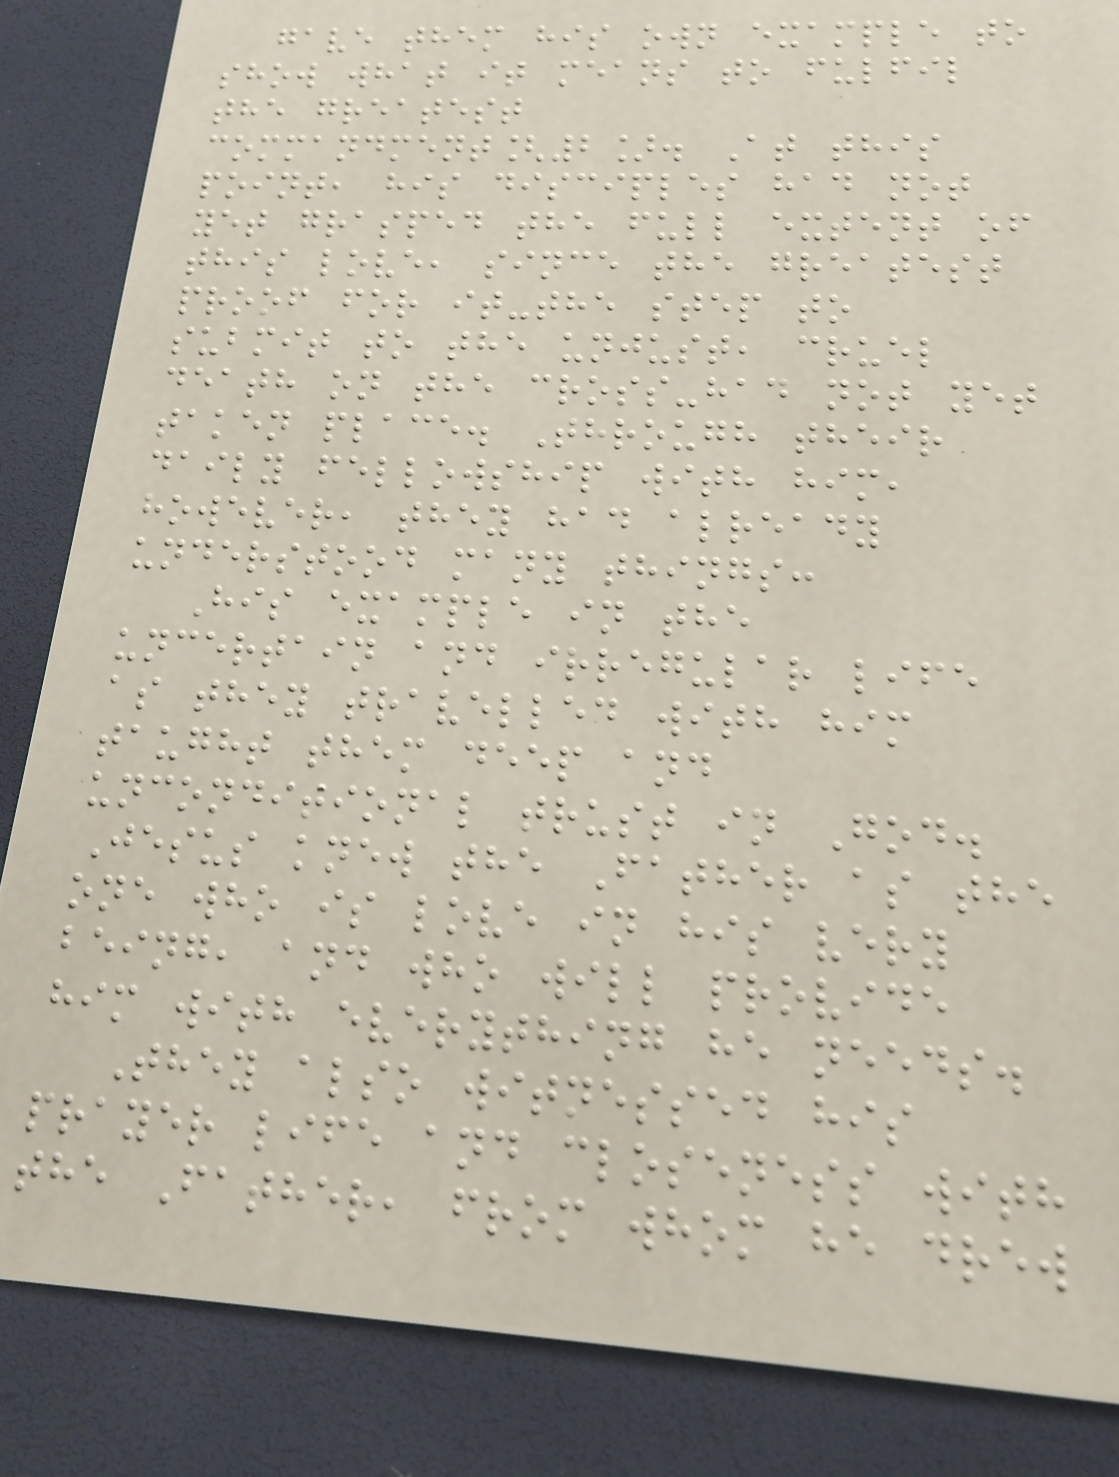gave them his own example to
show what it means to fulfil
the greatest
commandment[2]. At this
point, his disciples had not
yet grasped the full extent of
this love, since the greatest
proof for it-the step to
submit to the unjust, cruel
death on the cross-had not yet
taken place. Through their
daily fellowship with him,
however, they had already
understood many things:
His example in the
uncertain and irregular life
as they travelled with him
taught them deep and
unconditional trust in God.
Jesus knew the Father as the
one who is love in his very
being, and who will provide
him with everything he needs.
They also witnessed his
prayer life and closeness with
the Father, from whom he drew
